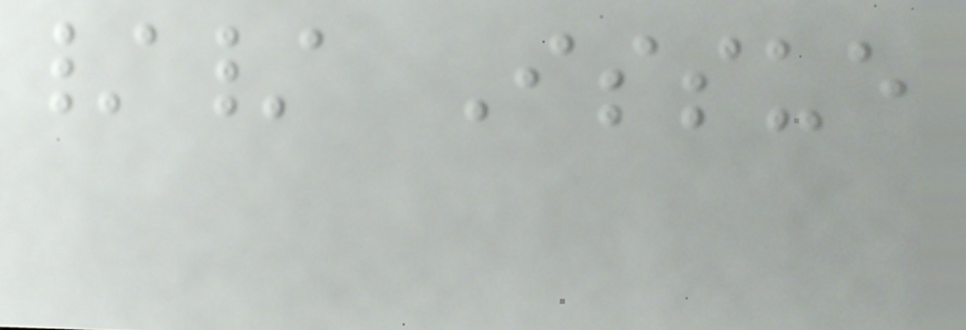// Issue
